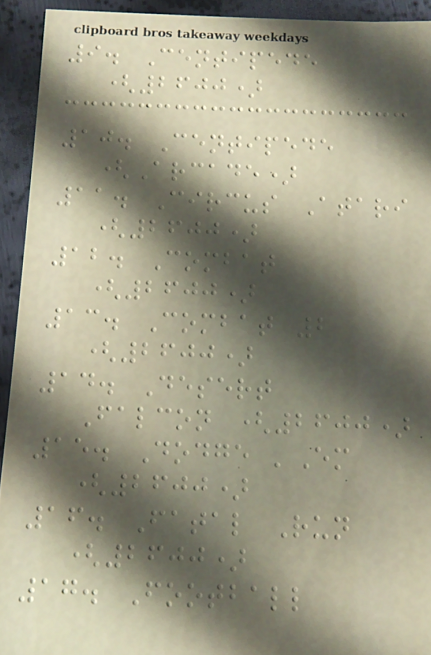9. Centipede
(2600)
10. Centipede
(Arcade)
11. Circus Atari
(2600)
12. Combat
(2600)
13. Combat 2
(2600)
14. Desert
Falcon (2600)
15. Dodge 'Em
(2600)
16. Fatal Run
(2600)
17. Football
